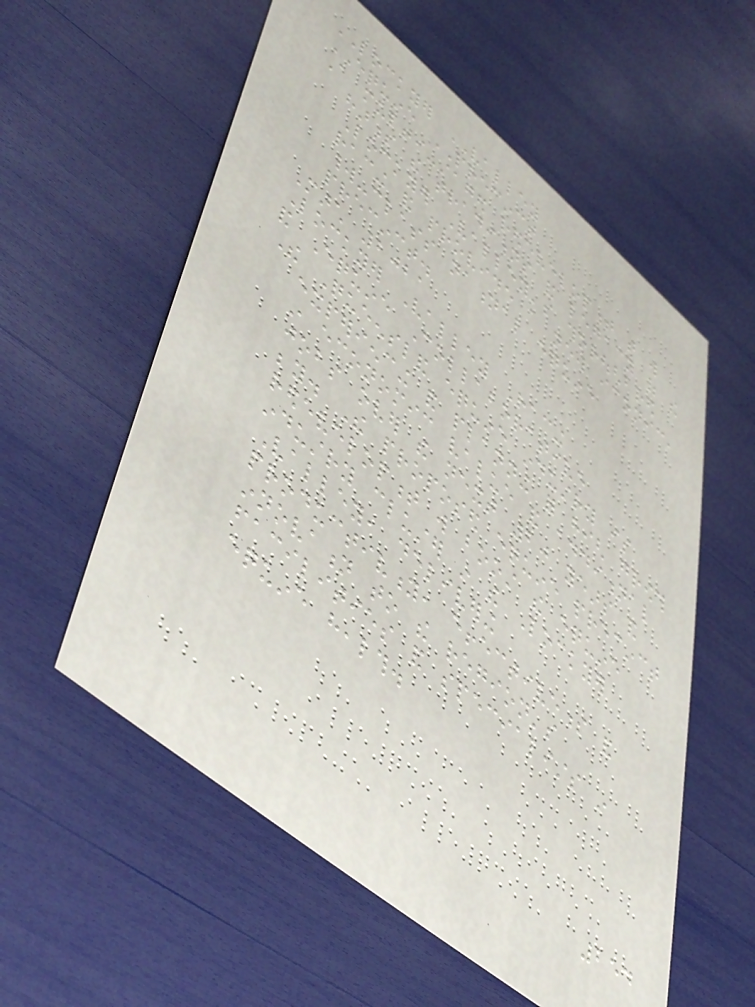LOCKYER VALLEY
EQUINE PRECINCT
A multi-staged redevelopment that will
harness the traditions and legacy of the
Lockyer Valley's thoroughbred
racing and provide a new iconic,
world-class national equine
precinct.
March 2021
Lockyer Valley Racing
and Equine Collaborative
The Queensland equine industry is
experiencing and planning for high growth
in economic value and additional
jobs over the next 20 years and
beyond. The proposed equine precinct
redevelopment will boost the equine
industry cluster in the Lockyer
Valley, delivering
productivity, effectiveness and
innovation to the region's
facilities and specialists in
equine health.
254
